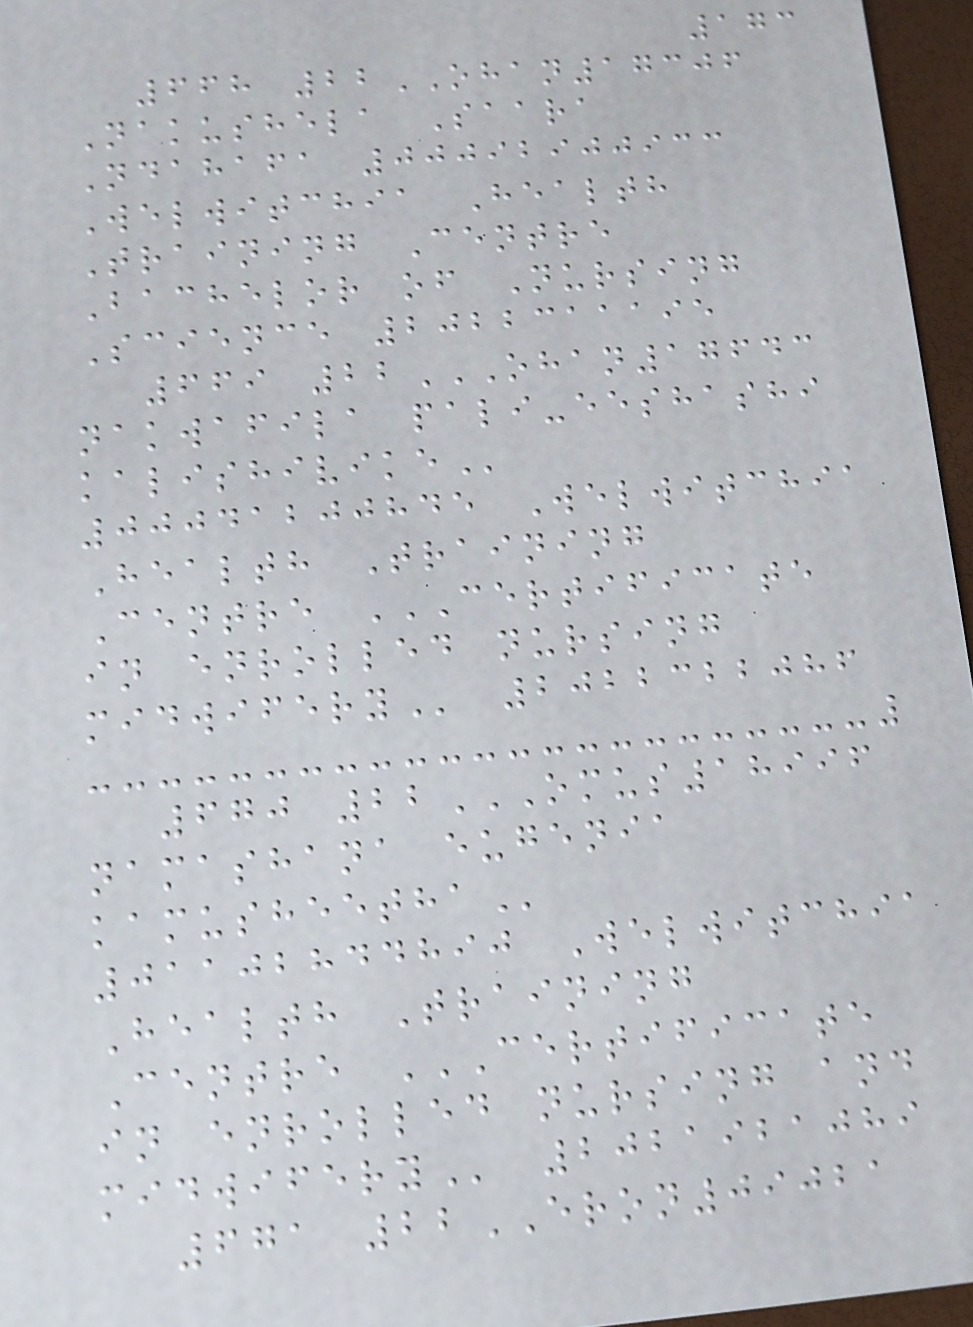173
668 22OHAN17306
Nakushela Saara
Ndahafa 00092900933
Welwitchia Health
Training Centre
Bachelor of Nursing
Science 2022311195
669 22OHAN17643
NAKWAFILA PALI-EESHASHI
KALISHIVIKE
00041200845 Welwitchia
Health Training
Centre CERTIFICATE
IN ENROLLED NURSING
MIDWIFERY 2022322086
670 22OMUS18996
NAMASHANA EUGENIA
KAMUSHEETHA
01102844890 Welwitchia
Health Training
Centre CERTIFICATE
IN ENROLLED NURSING AND
MIDWIFERY 2021921089
671 22ERON09021
